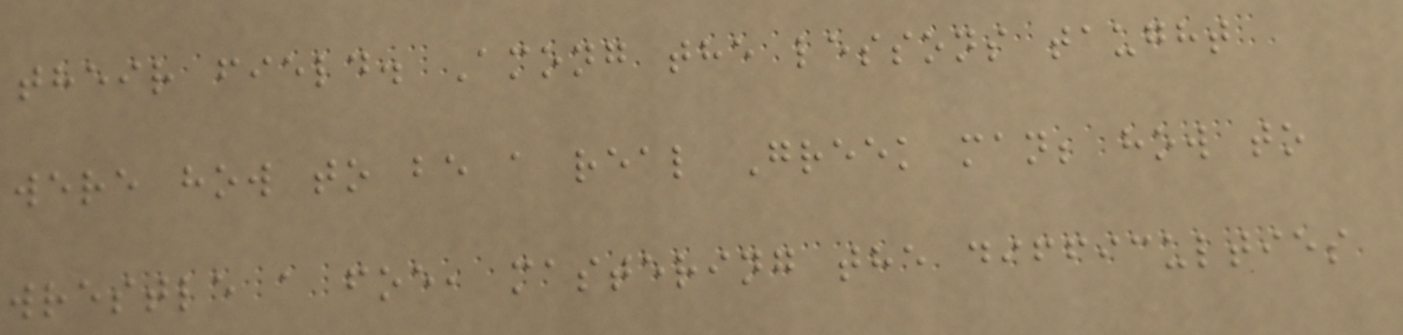their field. Among the lessons taught
were how to be a real Greek man; how to
wrestle a foe, mastering the difficulties
